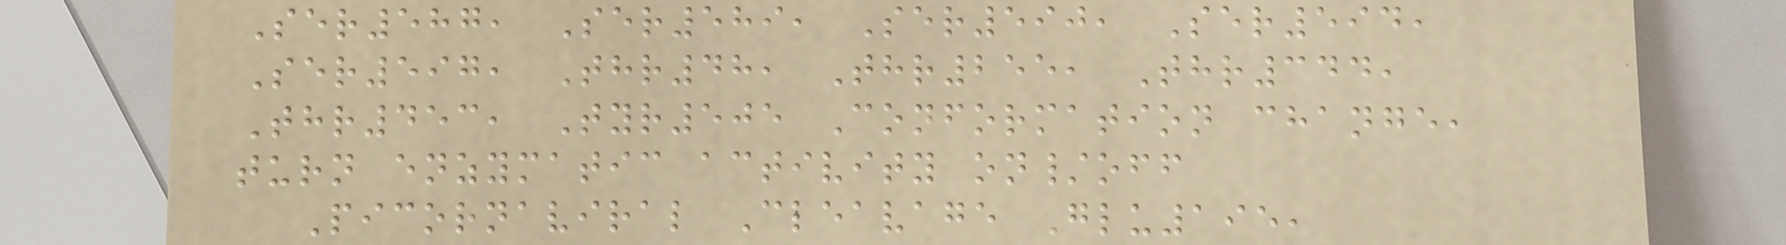Ser587, Ser589, Ser590, Ser594,
Ser597, Thr48, Thr255, Thr344,
Thr453, Tyr505 Conformation change,
turn enzymatic activity on/off
Picornaviral Cleavage Glu195,
